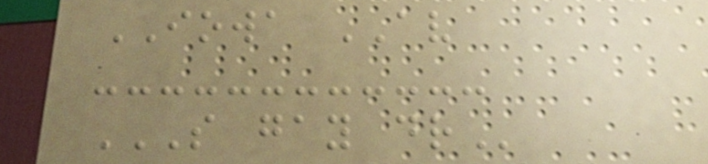IOWA AV
S GAY DR
